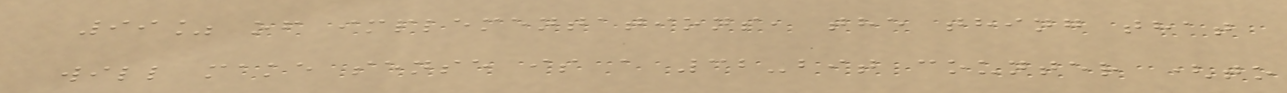99% of implementations, the thing that
will make sense is a 32-bit counter (to
